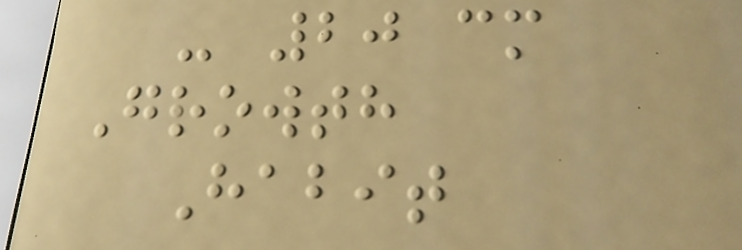- 20 cm
Growth
Habit
